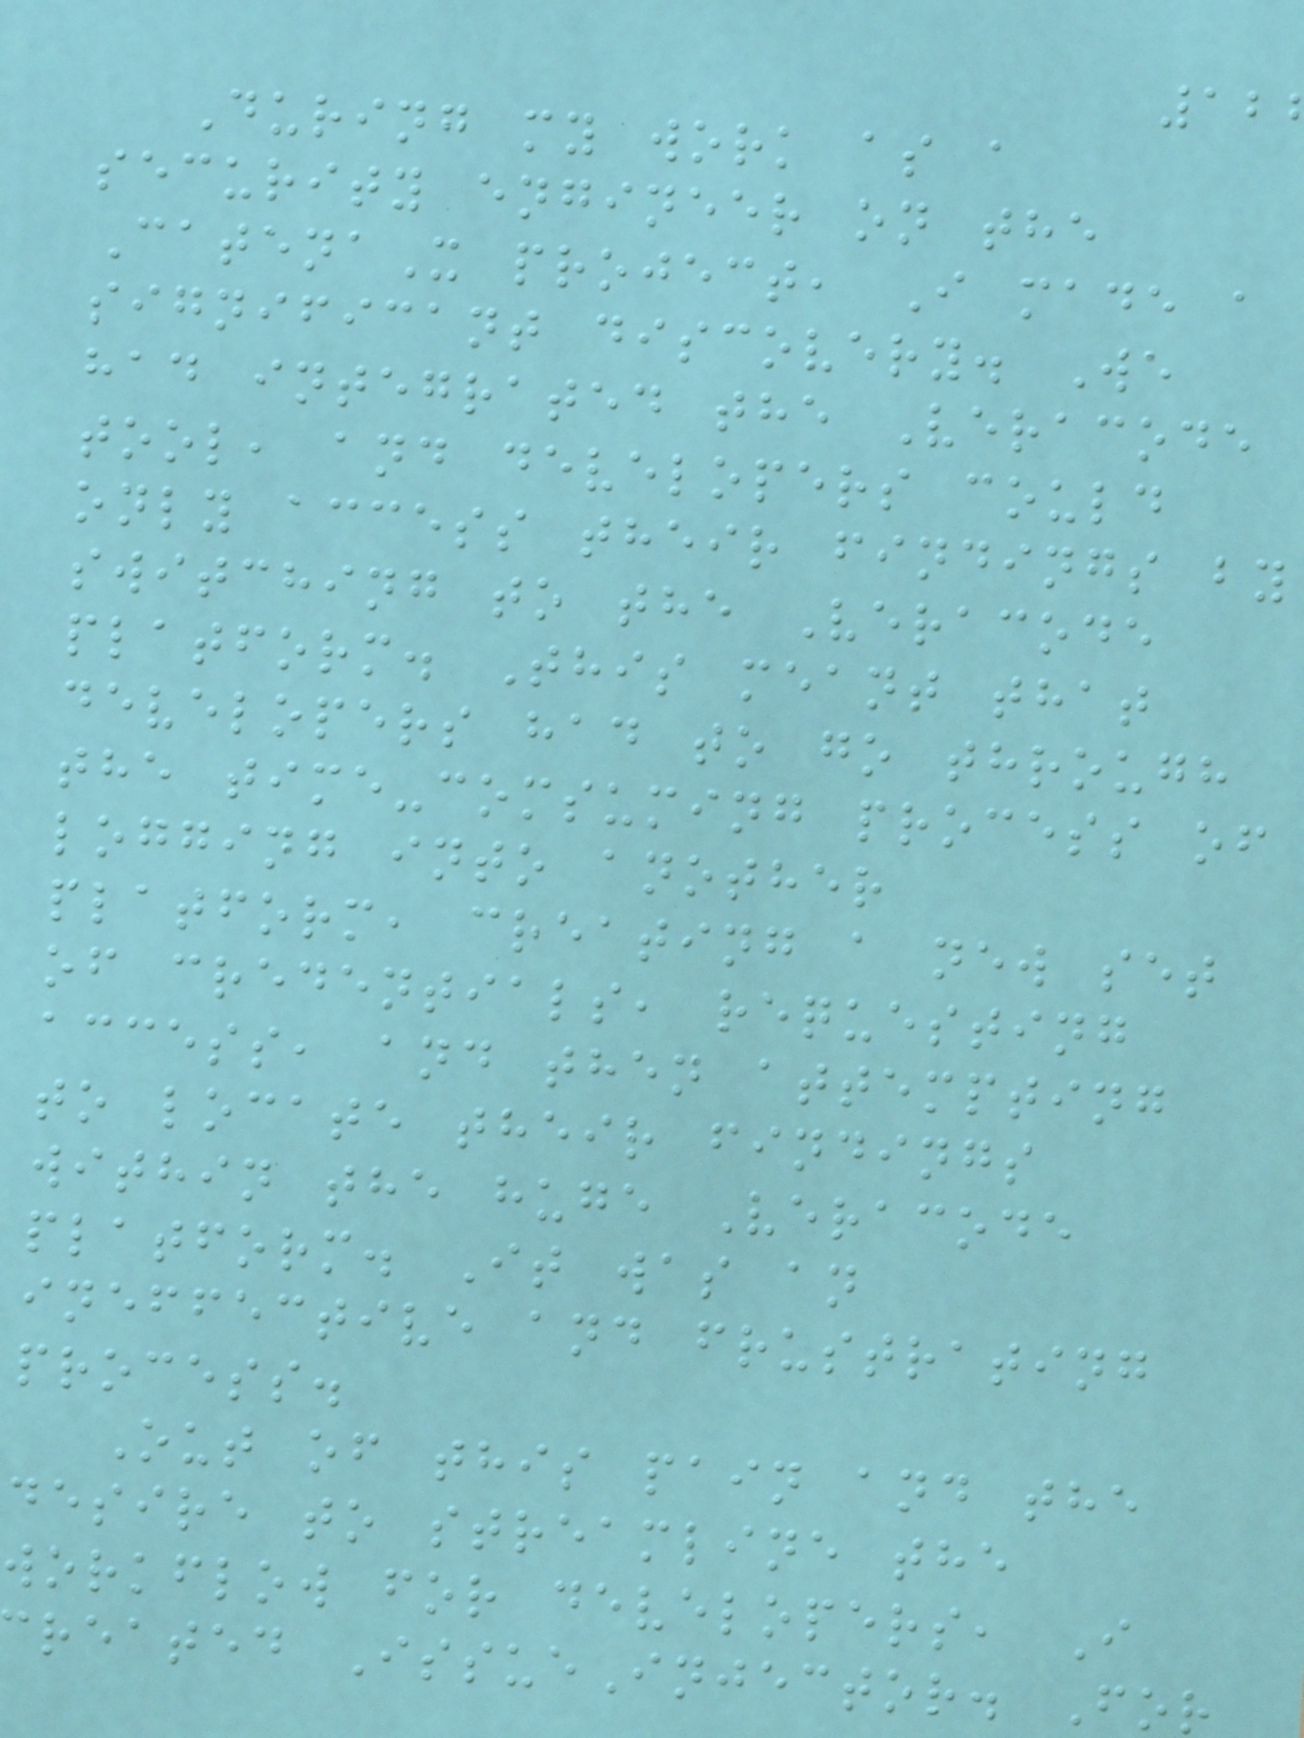During my work as a
security engineer on the
CatenaX project, I made a
significant discovery. We
had integrated the Veracode
tool, and developers could
only access their findings by
switching to the Veracode
platform. This meant that
developers had to go through
the time-comsuming process of
logging into another
platform, creating a new set
of credentials, requesting
access, and then attempting
to locate their findings
within the huge Veracode
platform. It was an
ineffective and frustrating
process.
Out of this pain and the
desire to streamline the
workflow for developers, I
reated IssueInjector. For
